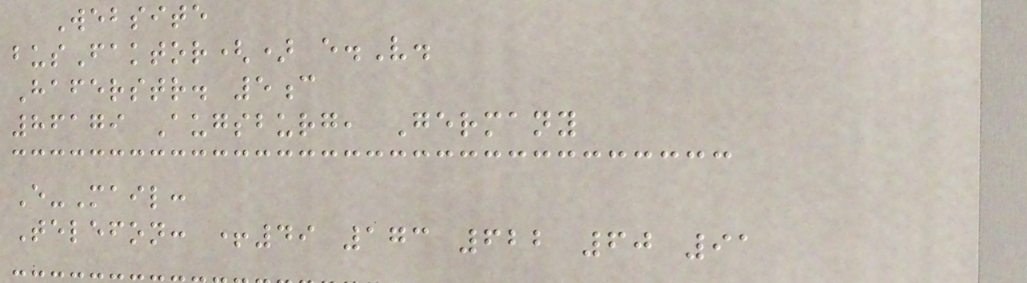Website
busFaktor() e.V.
Haferstr. 5c
86179 Augsburg, Germany
E-Mail:
Telefon: +49 173 622 60 91
